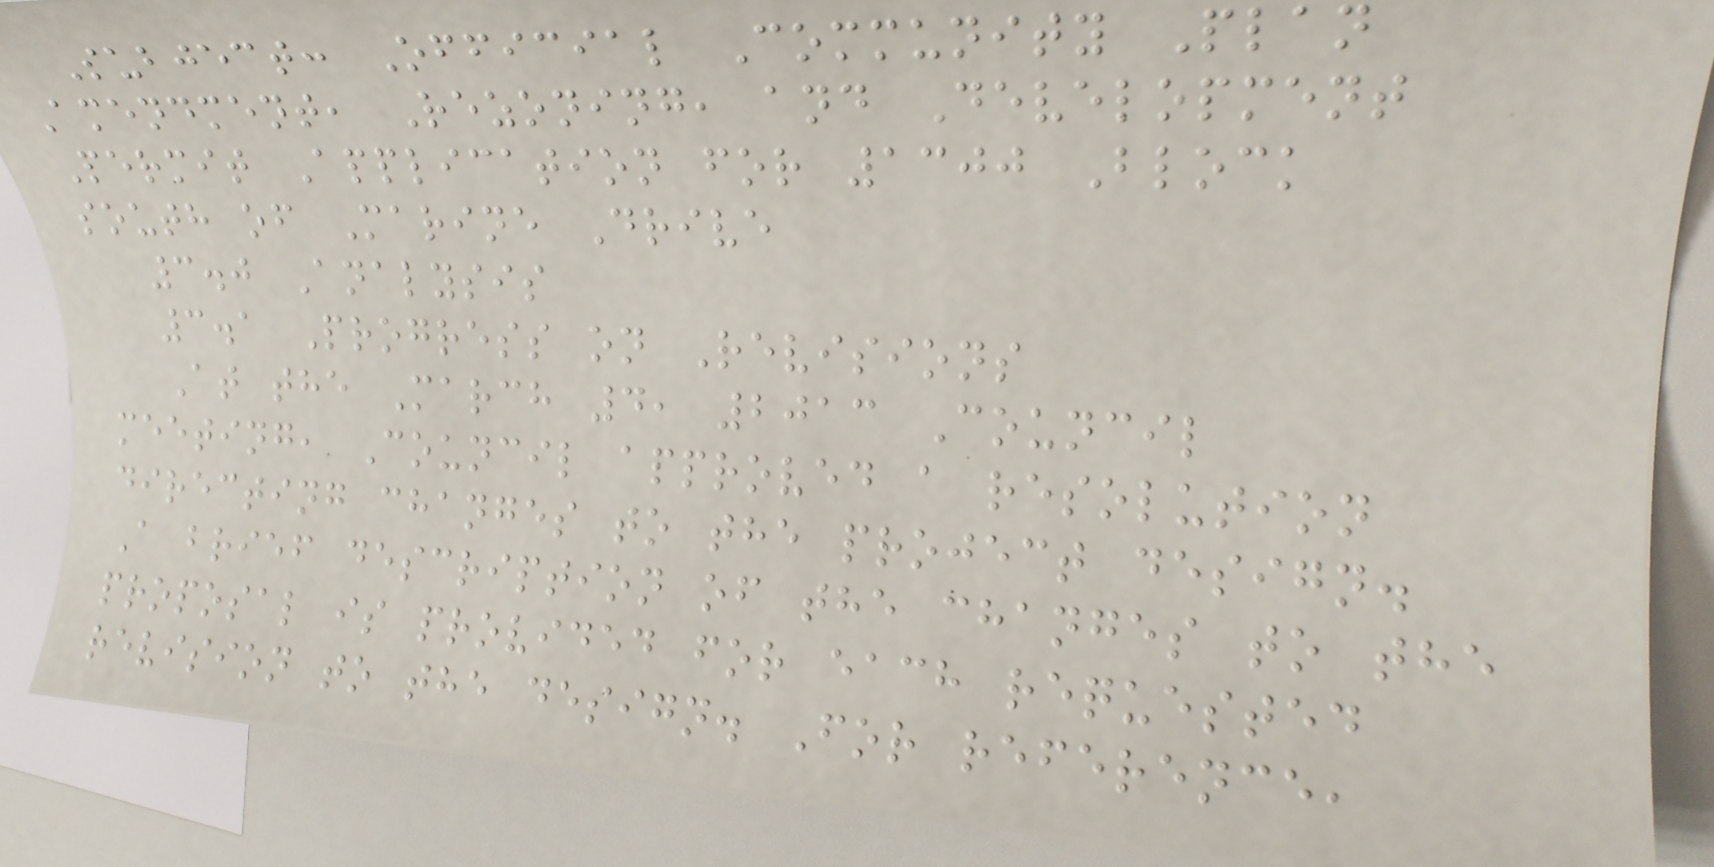Subject: Official Community Plan
Amendment, Rezoning, and Development
Permit Application for 1300 Block
south of Marine Drive
3.0 Analysis
3.1 Progress on Revisions
At the March 4, 2013 Council
meeting, Council approved a resolution
directing changes to the project design.
A brief description of the changes to the
proposal is provided for each requested
revision to the design. For reference,
